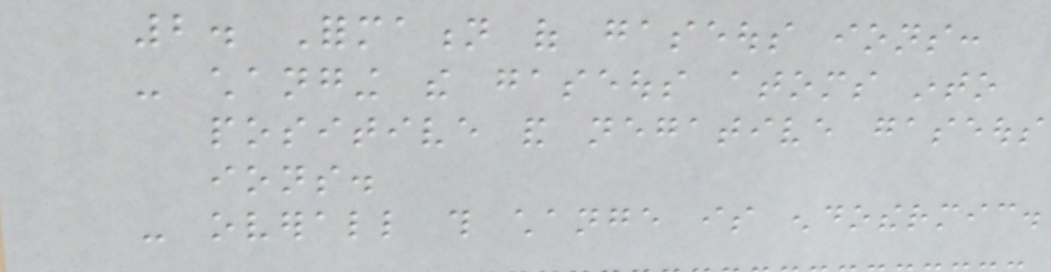2. Formation of gaseous ions:
- changing the gaseous atoms into
positive and negative gaseous
ions.
- overall this change is endothermic.
